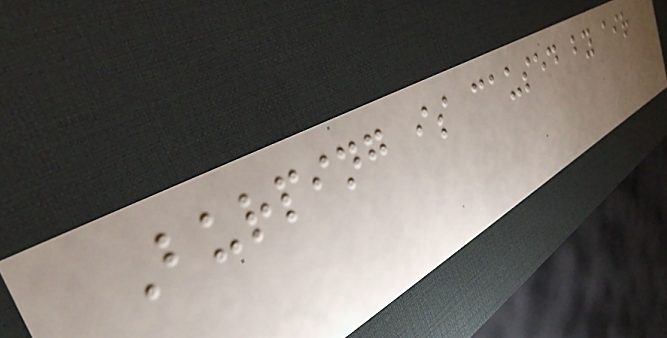Burping is caused by air
